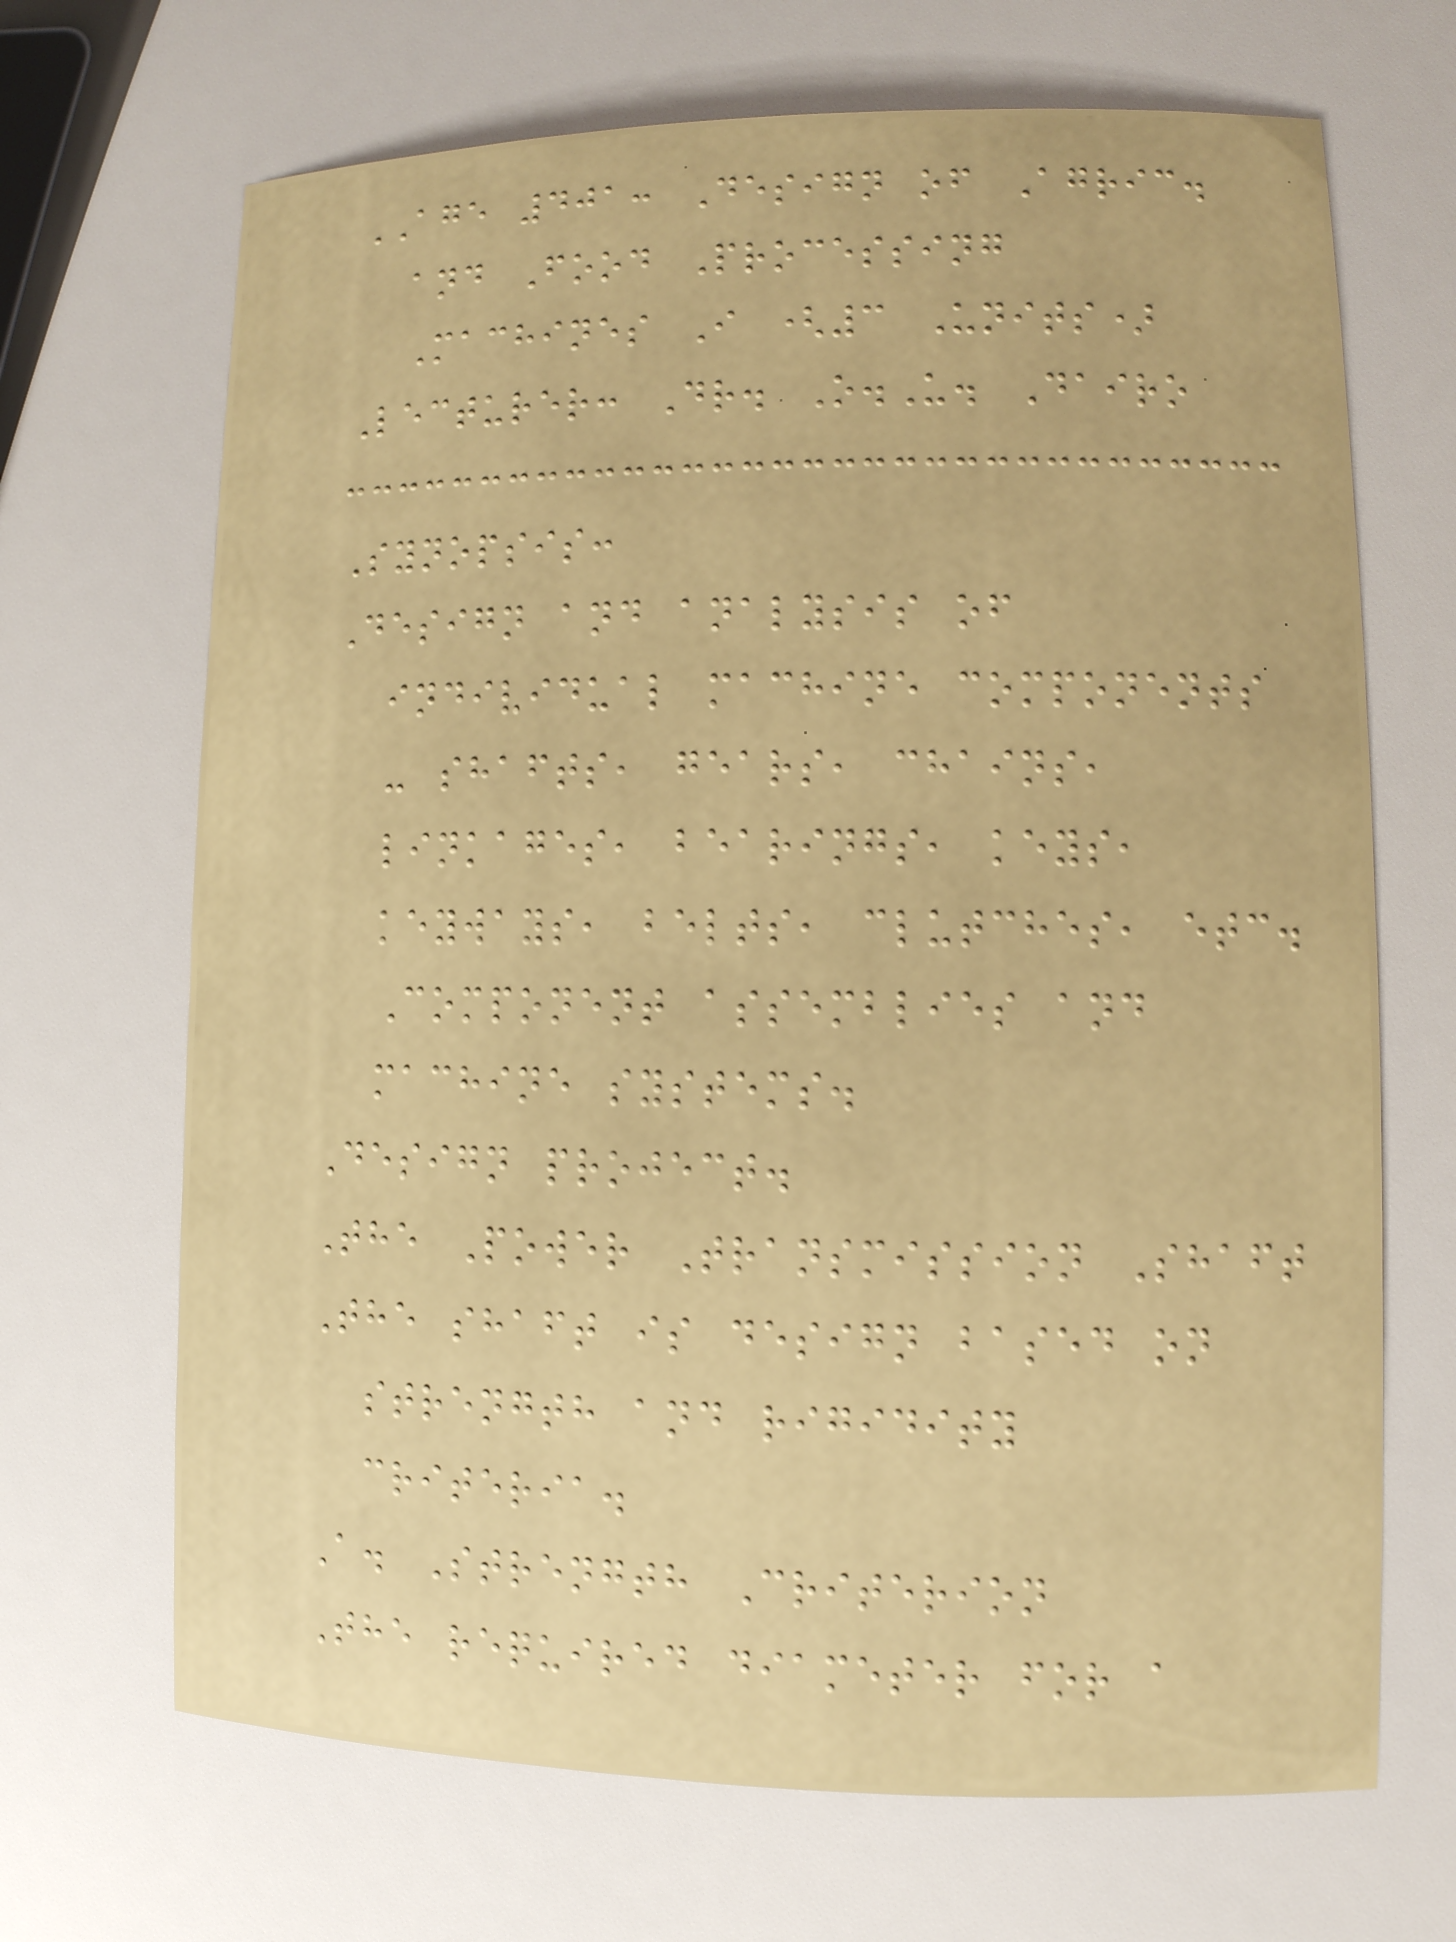AGE 401: Design of Agric.
and Food Processing
Machines I (3 Units)
Lecturer: Dr. O.U. Dairo
Synopsis:
Design and analysis of
individual machine components
- shafts, gears, chains,
linkages, bearings, keys,
keyways, belts, clutches, etc.
Component assemblies and
machine systems.
Design project.
The Power Transmission Shaft
The shaft is design based on
strength and rigidity
criteria.
A. Strength Criterion
The required diameter for a
